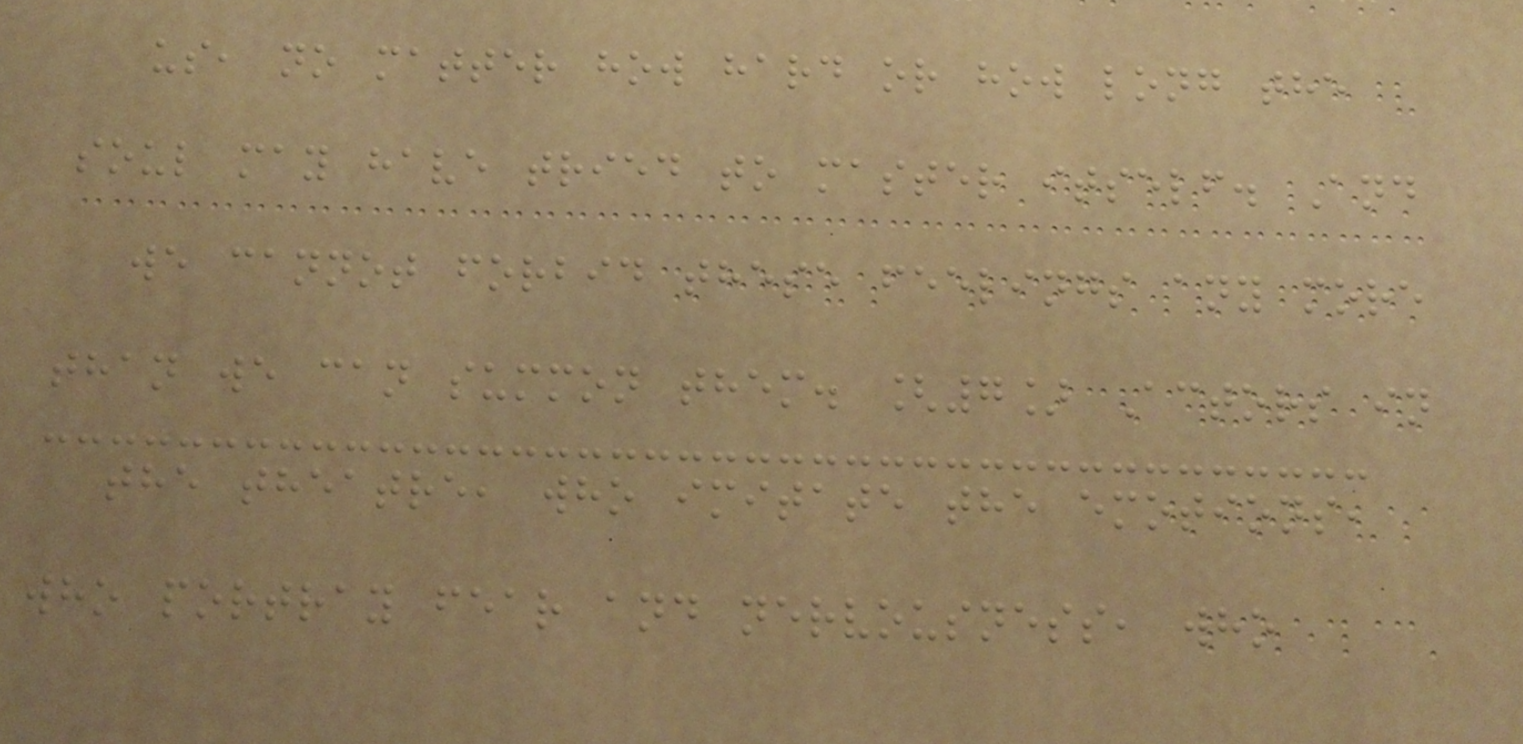us, no matter how hard or how long the
soul may have tried to master itself. And
we cannot forbid these feelings any more
than we can summon them. [7] Actors in
the theatre, who imitate the emotions,
who portray fear and nervousness, who
